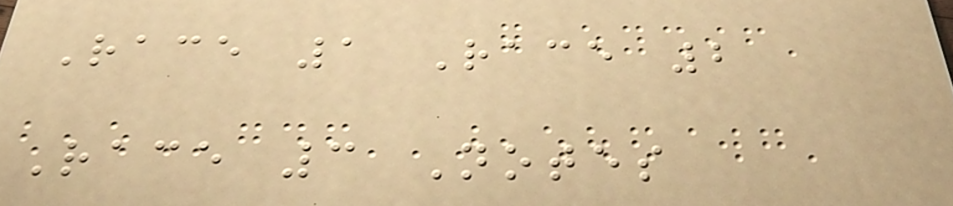Race 1 Race 2
Race 3 Notes
